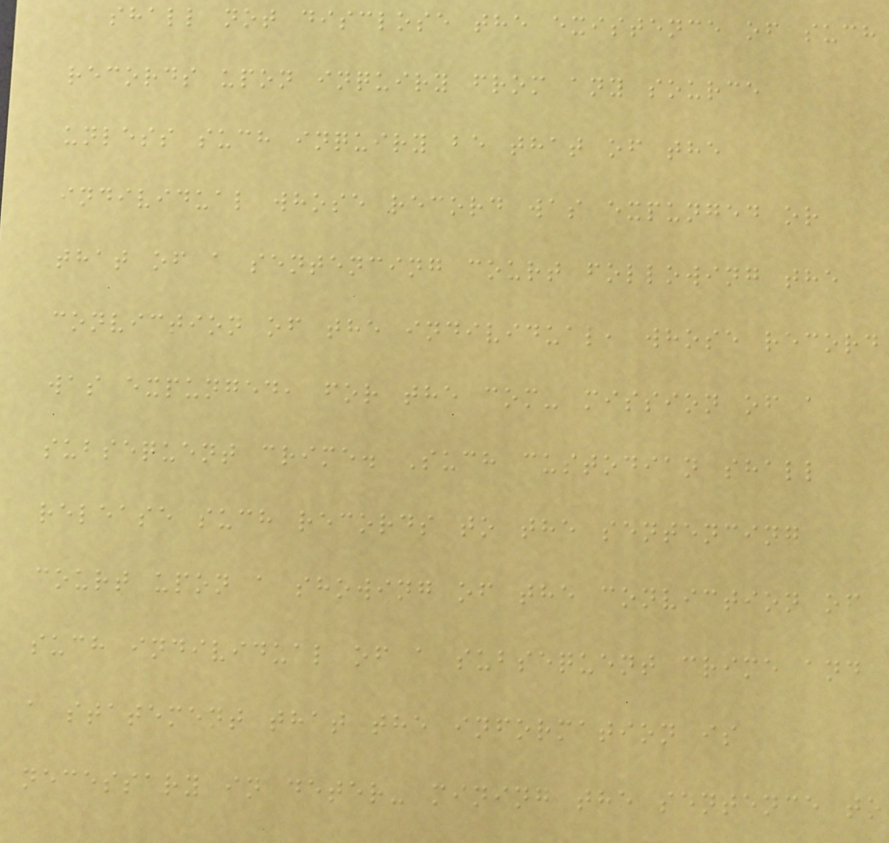shall not disclose the existence of such
records upon inquiry from any source
unless such inquiry be that of the
individual whose record was expunged or
that of a sentencing court following the
conviction of the individual, whose record
was expunged, for the com- mission of a
subsequent crime. Such custodian shall
release such records to the sentencing
court upon a showing of the conviction of
such individual of a subsequent crime and
a statement that the information is
necessary in deter- mining the sentence to
